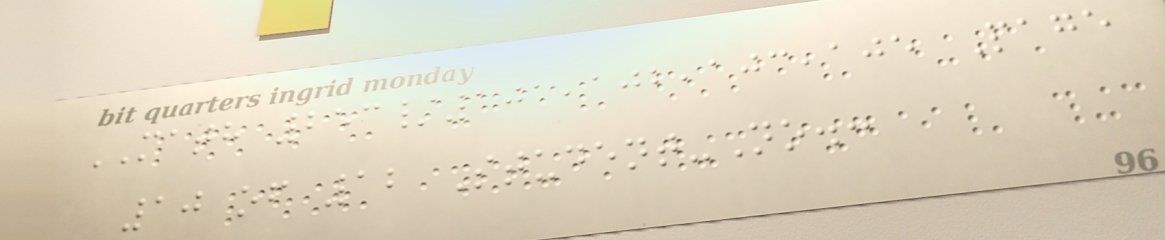MATH 253/101,102,103,105 Page
10 of 12 Student-No.:
